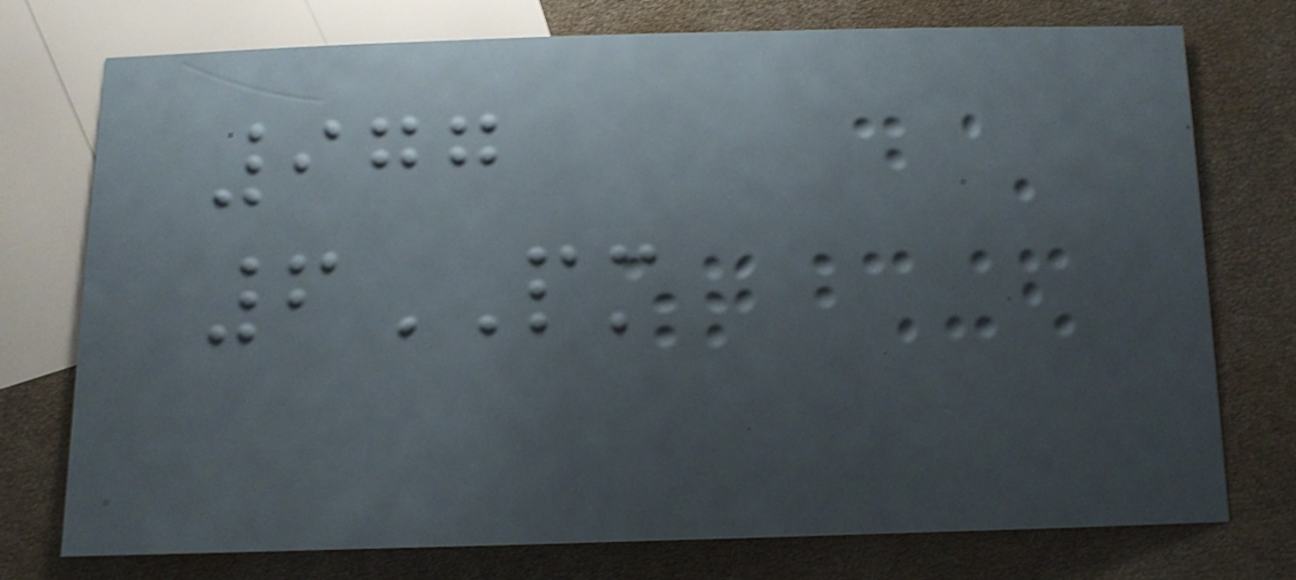977
6PM
